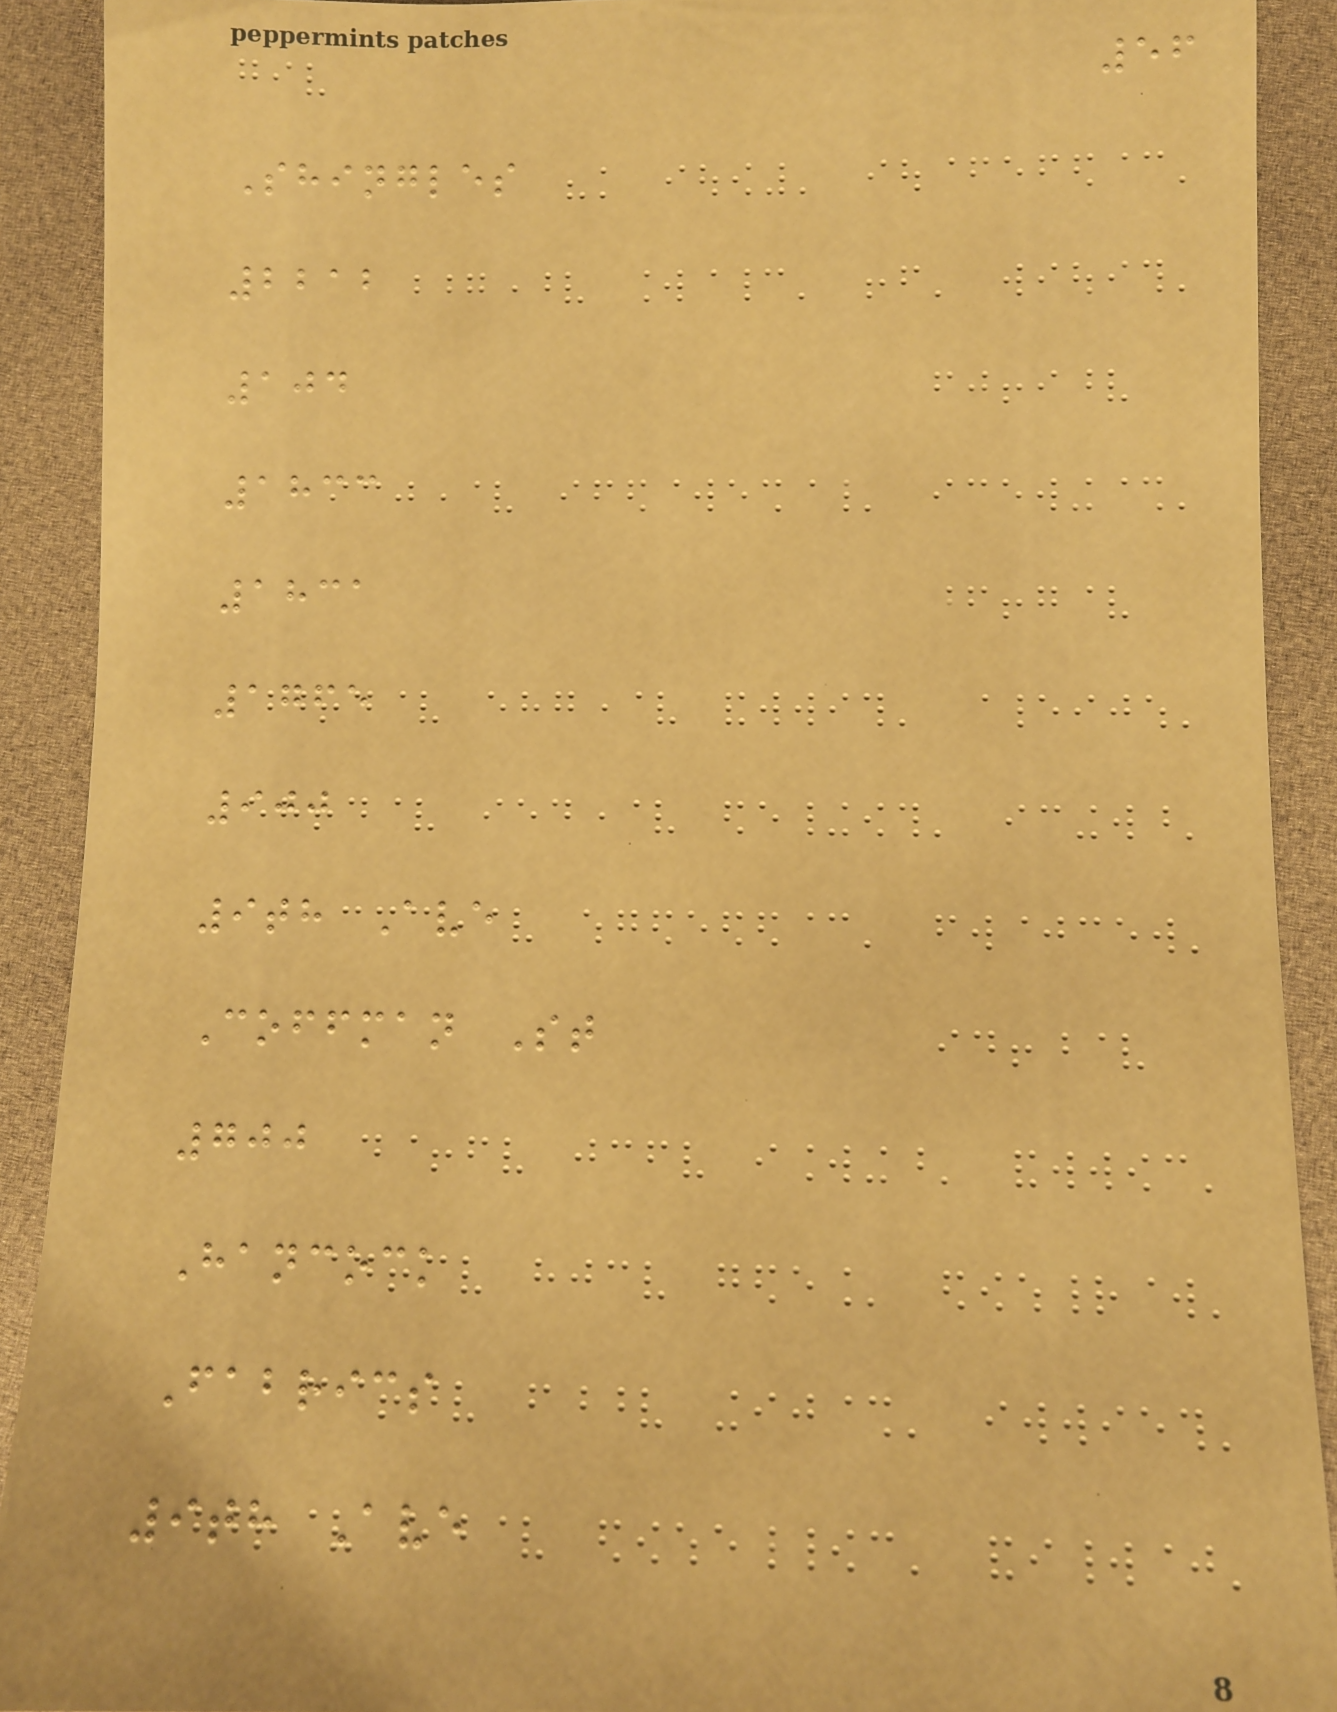56
Shingles
2212
104
1833
1831
1765
900
9th Ave
Coffman St
700
Hancock
Fabrics
9th Ave
